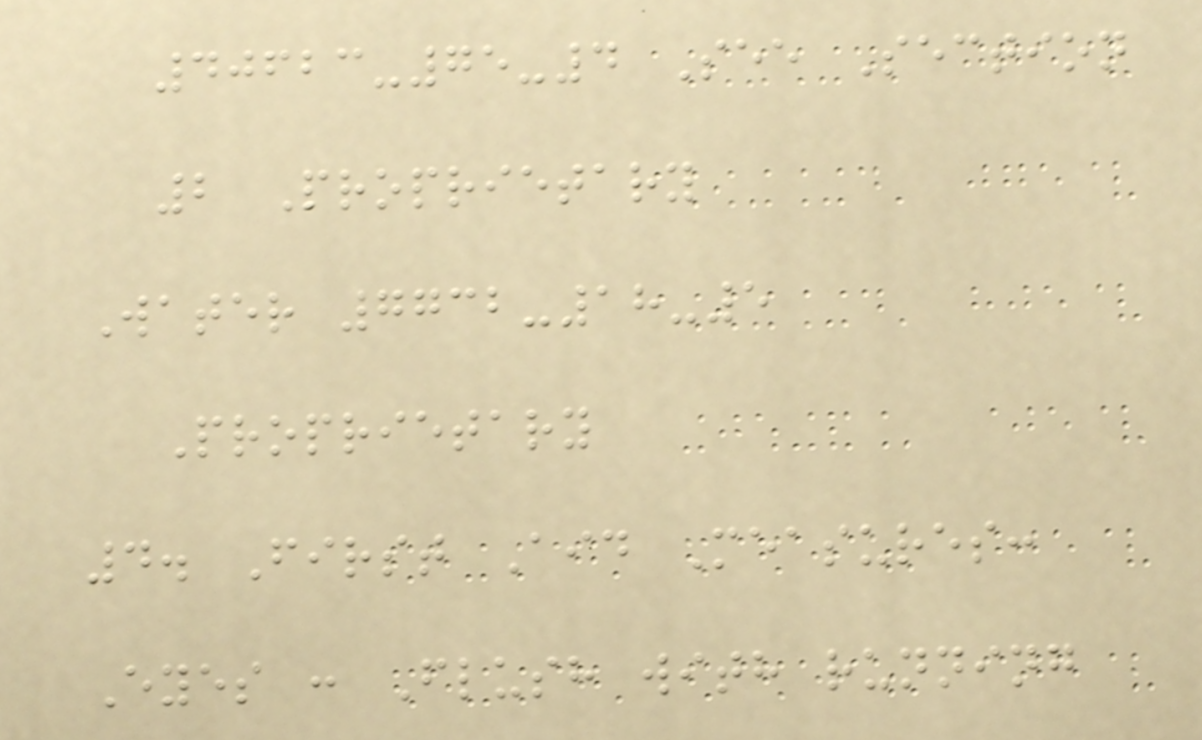40623-75-4 See Section
2 Proprietary
Water 7732-18-5
Proprietary
4. First Aid Measures:
Eyes : Flush with running
